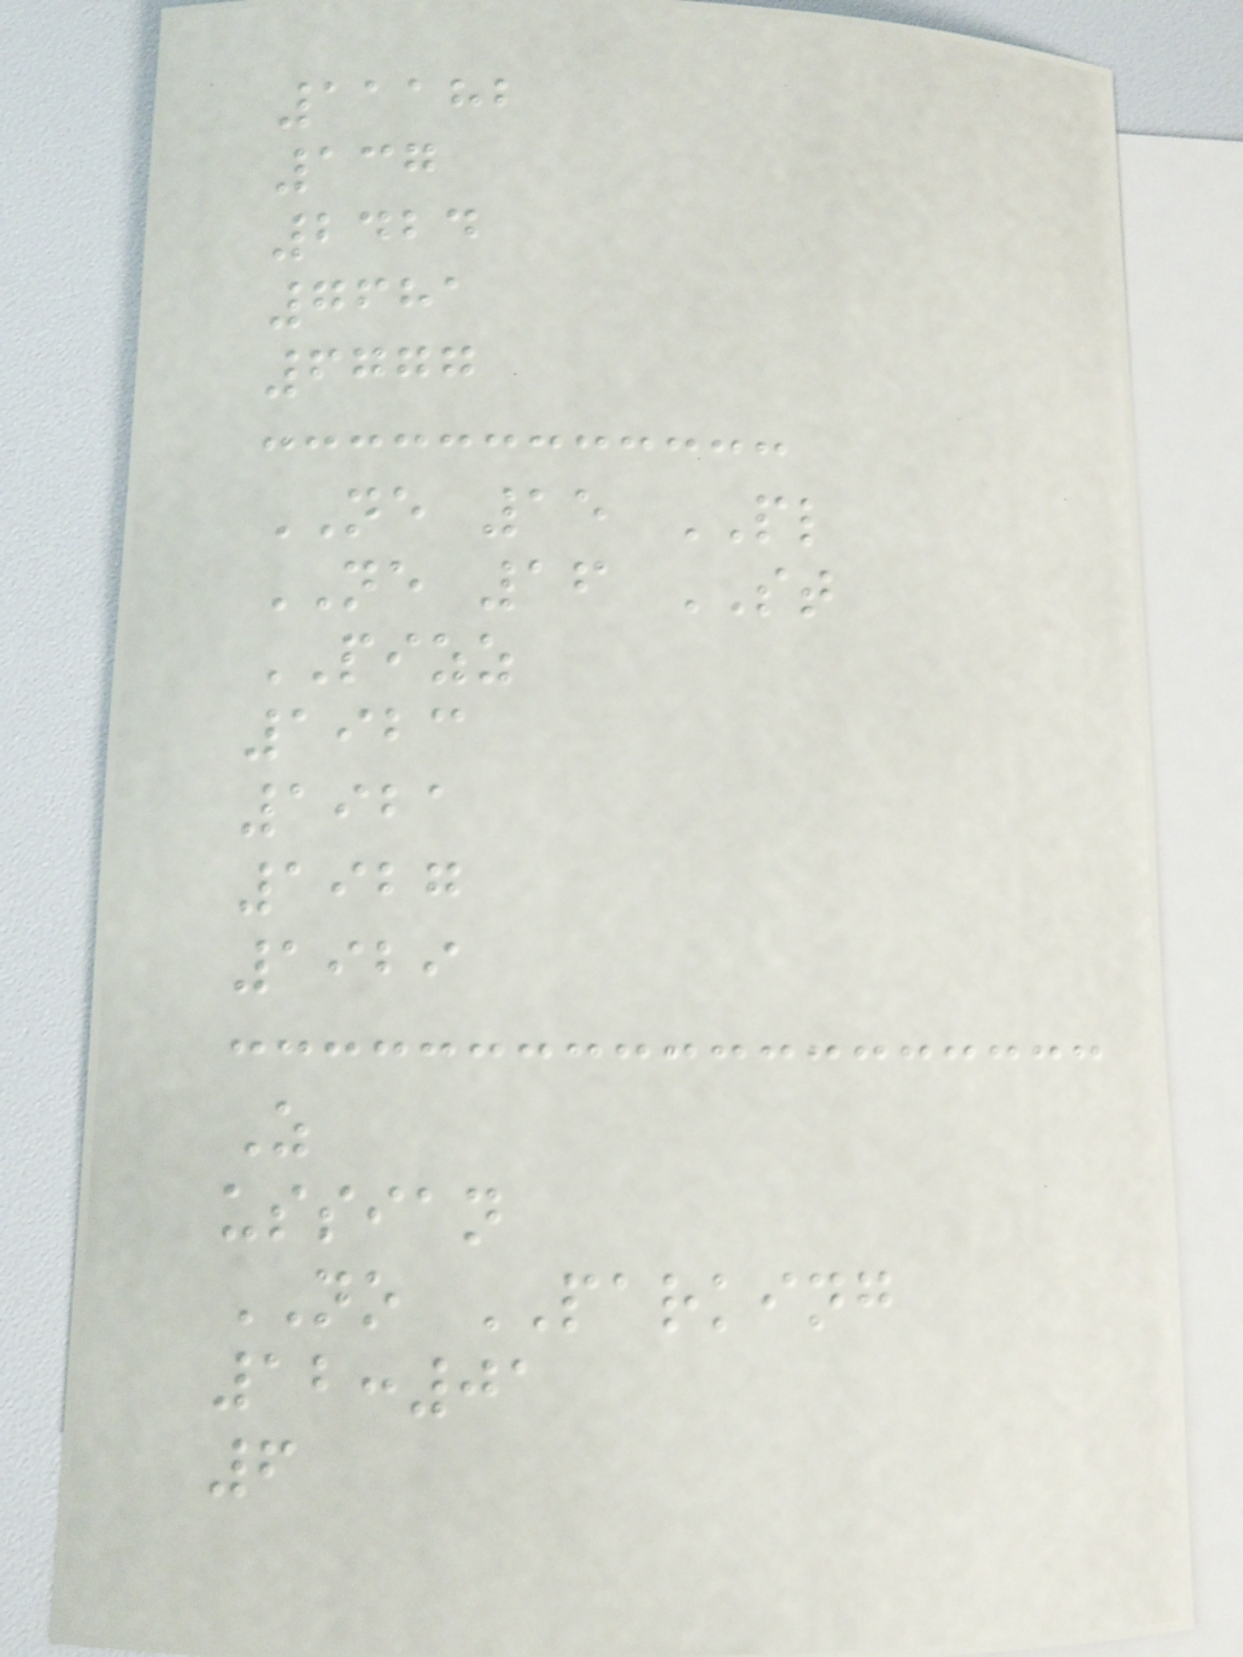11182
137
2424
7681
6777
NE 15 PL
NE 16 ST
PIZZ
1923
1921
1927
1929
Z
ussian
NO PARKING
12:01
6
